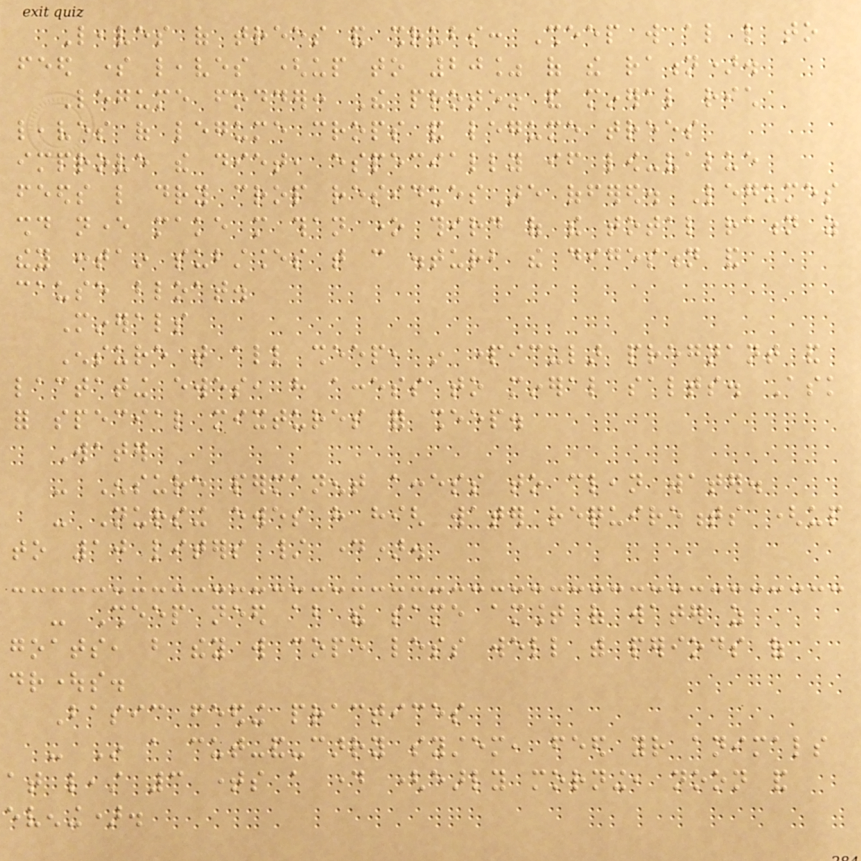Leaves of trees and shrubs: Sheep will also like to
feed some leaves (up to 20% of the ration).
Legume fodder: The protein and mineral rich
leaves of legume crops and legume trees
improve the diet, especially if low-value
feeds like dry crop residues are offered. Legumes
should never make more than one third of the total ration as
they contain substances that can disturb the digestion and
cause bloat.
Minerals
Ensure that all sheep, in particular pregnant and
lactating ewes, have access to mineral salts. Ask
for special mixtures for sheep.
Water
- Ensure permanent access to clean water.
- Nursing ewes have high water requirements (up
to 10 liters / day).
- Sheep need about the same amount of water as
goats, but they will cope less well with periods of
droughts.
Basic feeding practices
- In a cut-and-carry system, feed your animals
at least 3 times a day (early morning, noon and
evening).
